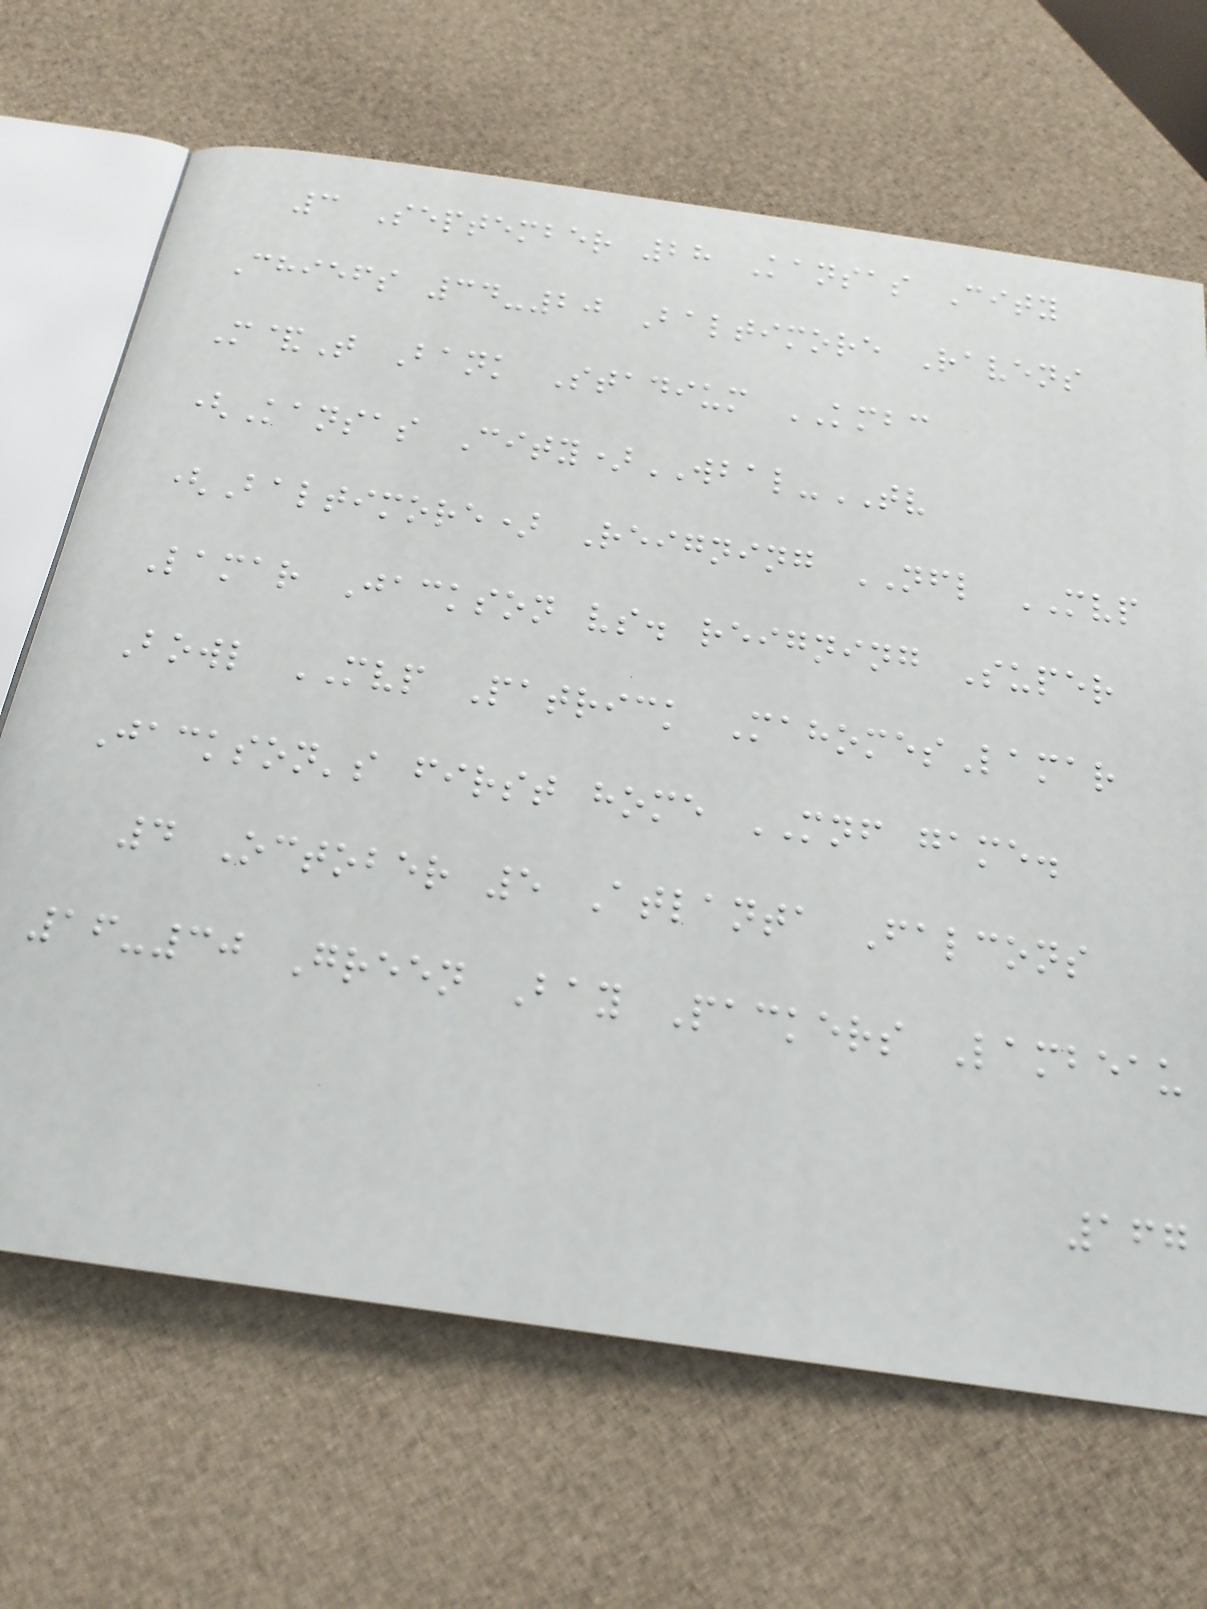3 September 28 Kansas City
Chiefs 34-20 Baltimore Ravens
M&T Bank Stadium KMBC
(Kansas City)WBAL-TV
(Baltimore) Reigning NFL MVP
Lamar Jackson vs. reigning Super
Bowl MVP Patrick MahomesLamar
Jackson's first home MNF game.
4 October 5 Atlanta Falcons
16-30 Green Bay Packers Lambeau
167
